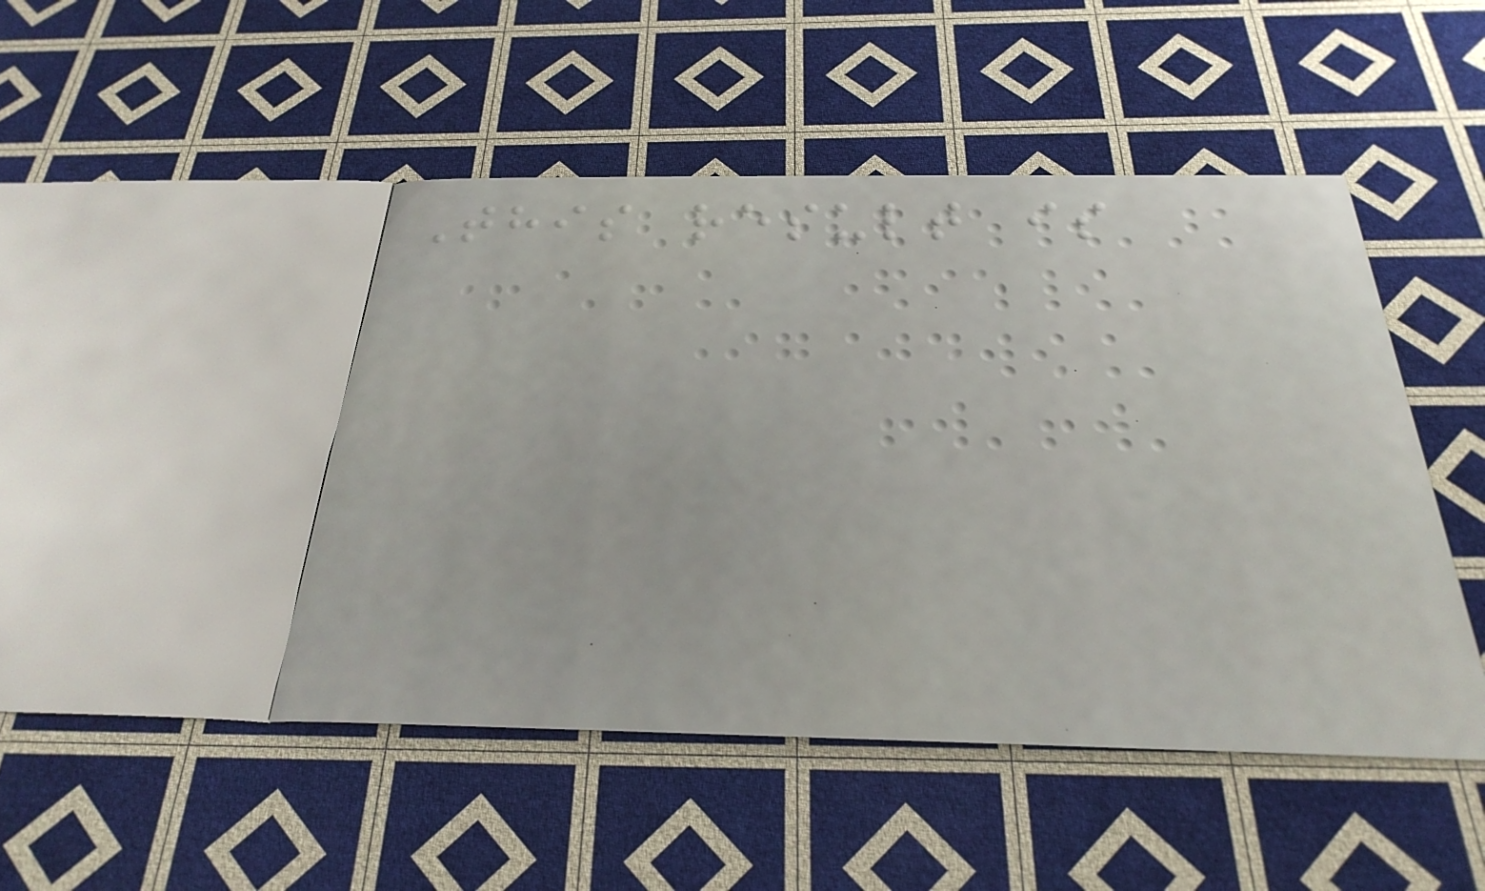This result is
